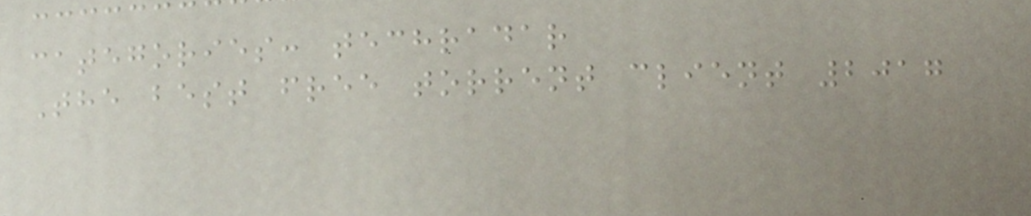categories: techradar
The best free torrent client 2017
